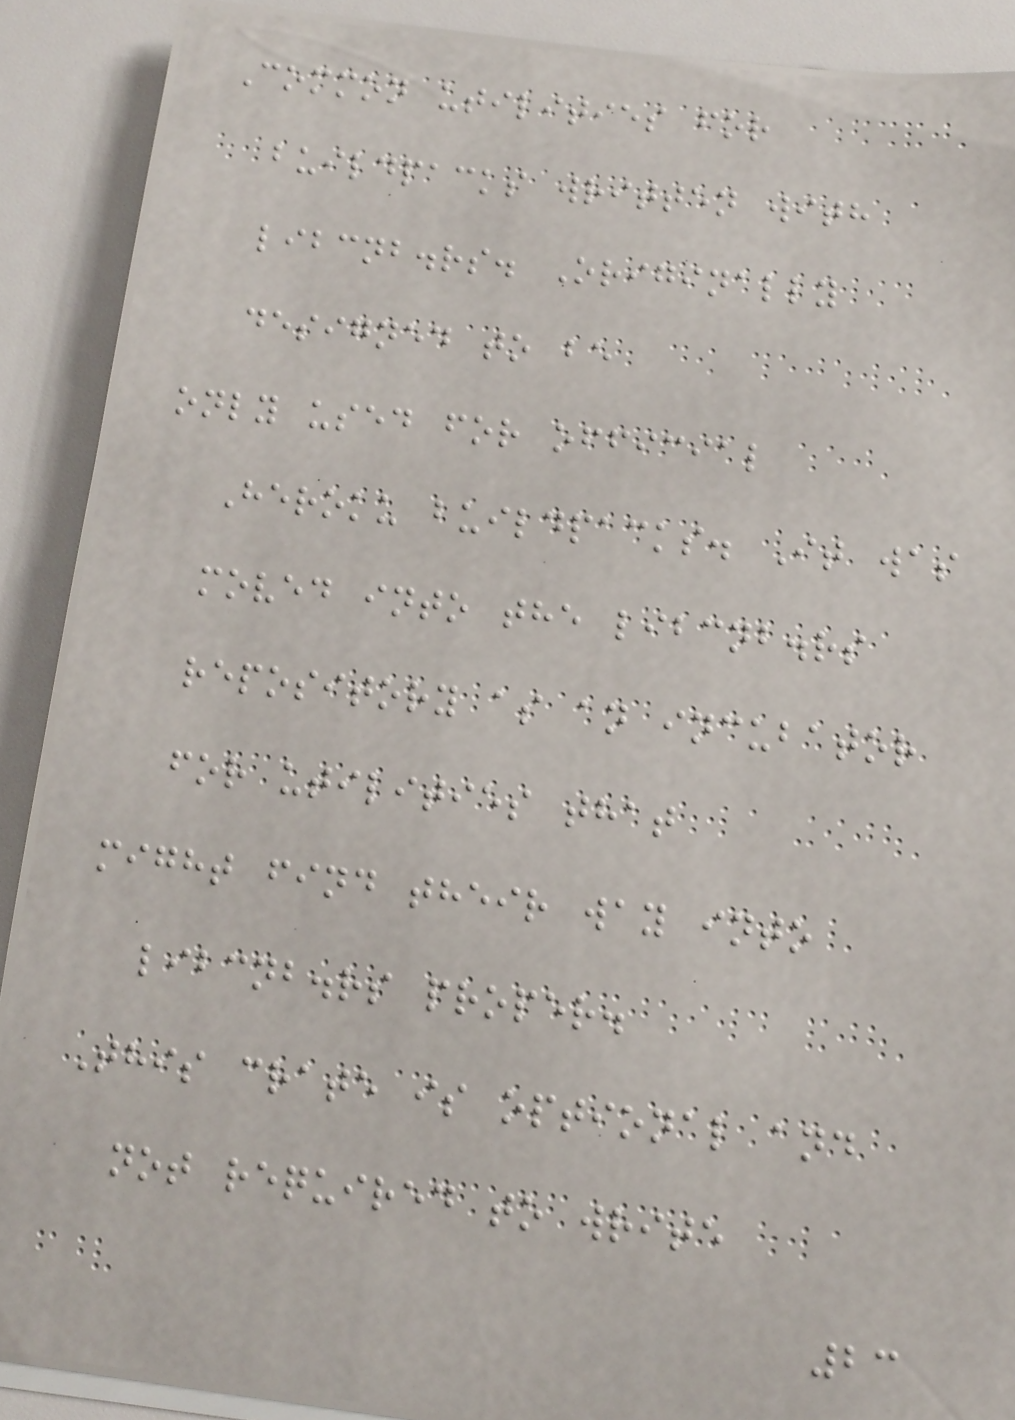Common utilities for
buildpacks written with
libcnb.rs. Originally
designed to be
only used for official
Heroku buildpacks. It was
moved into the libcnb.rs
repository as an incubator
for utilities that
might find their way into
libcnb.rs proper.
This crate is optional and
not required to write
23
